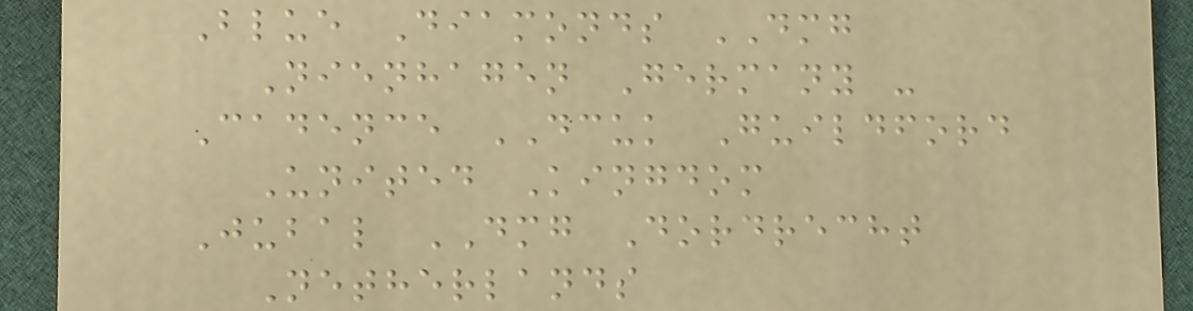Blue Diamonds DMG
Nienhagen Germany -
Cadence DCUK Guildford
United Kingdom
Jubal DMG Dordrecht
Netherlands
